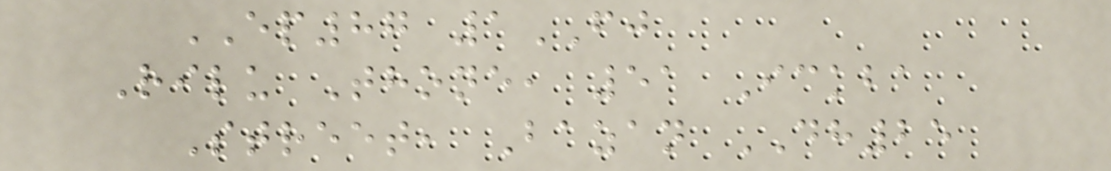EP87 1FJ
Rilu Thone, 51 Ickba
Street, Bazan DH25
